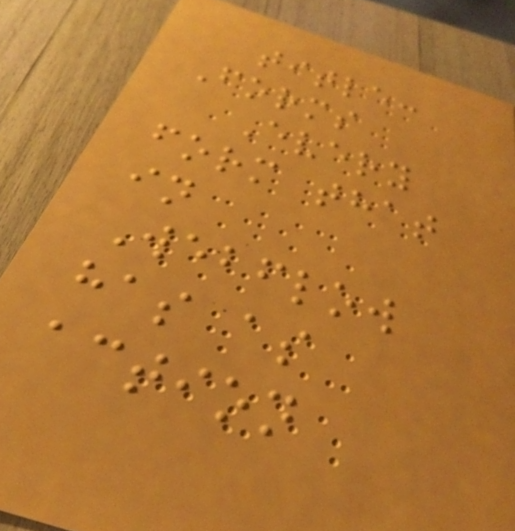title:
Forms
Every
form that
in
Webflow
has as
action
